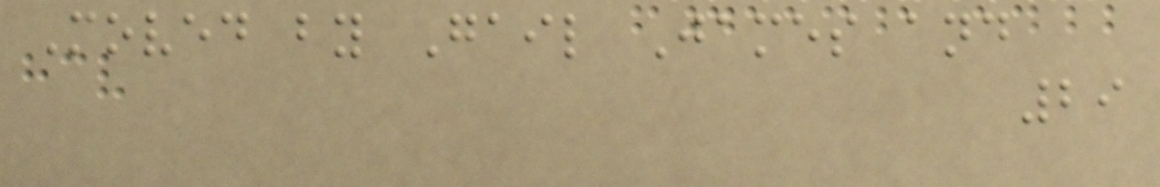Moved by Gail James and
29
